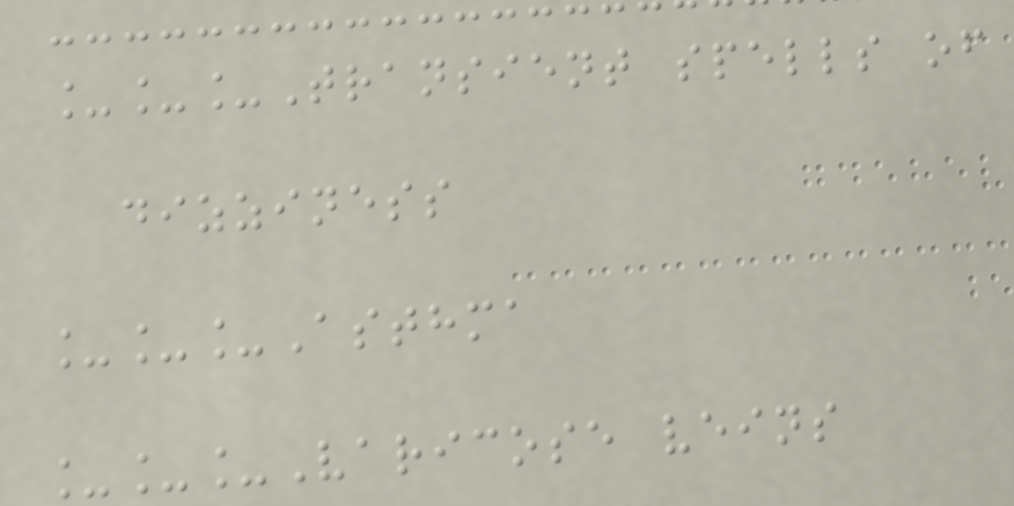___Transient spells of
dizziness
___Asthma
___Varicose veins
